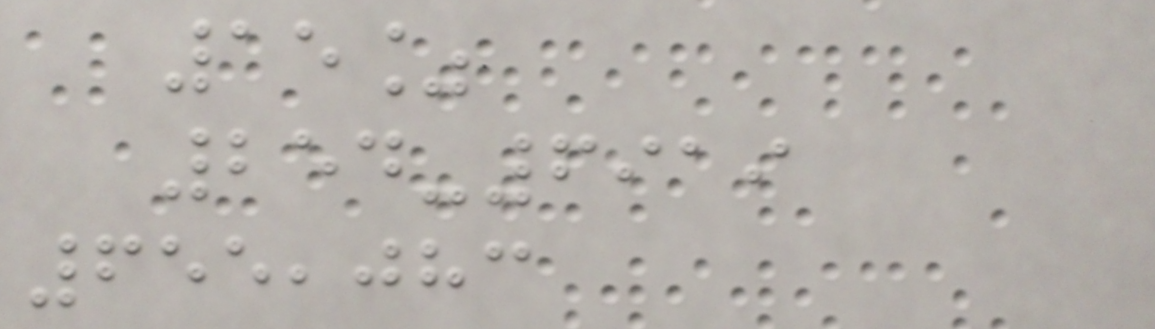15%
254-6919
655,083
